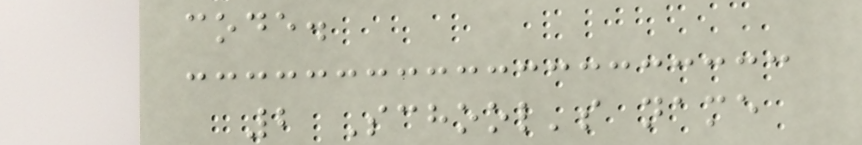code.
2 School's name
